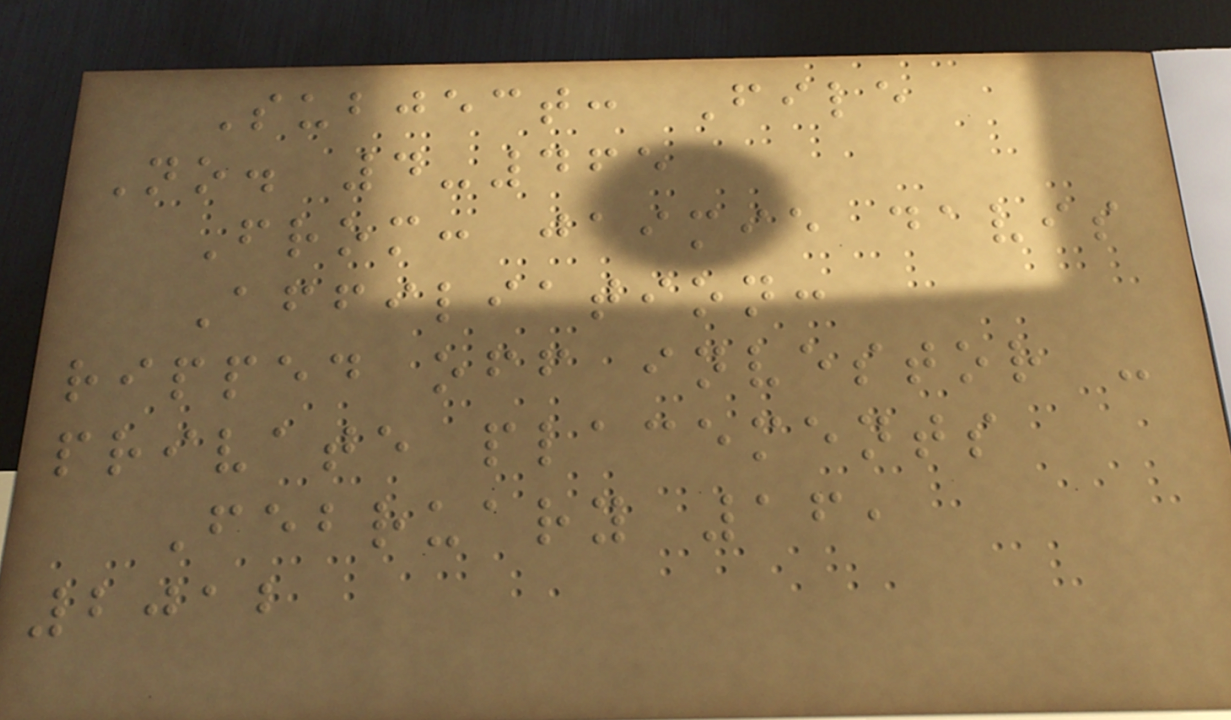Subject: File
No. 4-465
From: jaimie davis
Affiliation:
ripped off investor -
private placements
February 16,
2012
